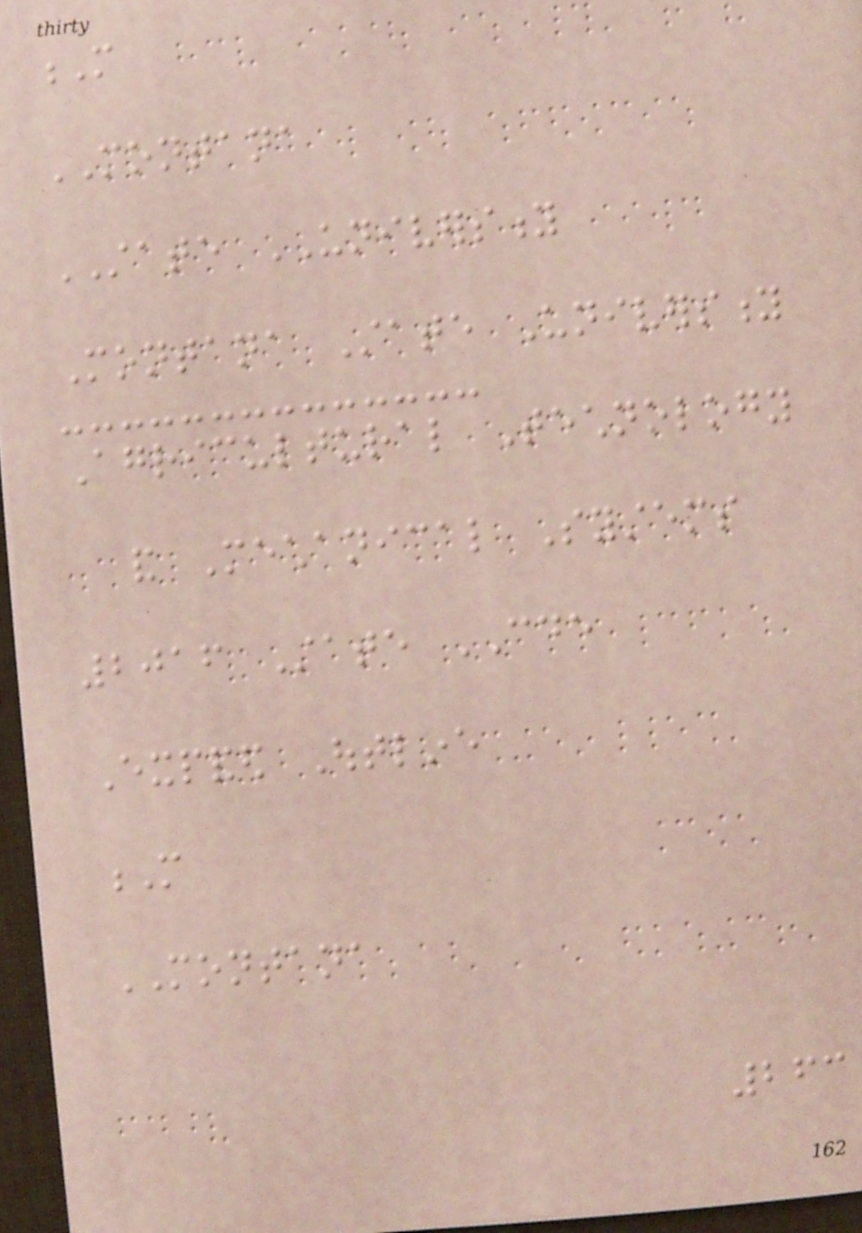M
MONTANA
STATE UNIVERSITY
Montana State University
Agricultural Technology
and Mechanical Systems
2016 State CDE
Expanded Outline
M
MONTANA
263
